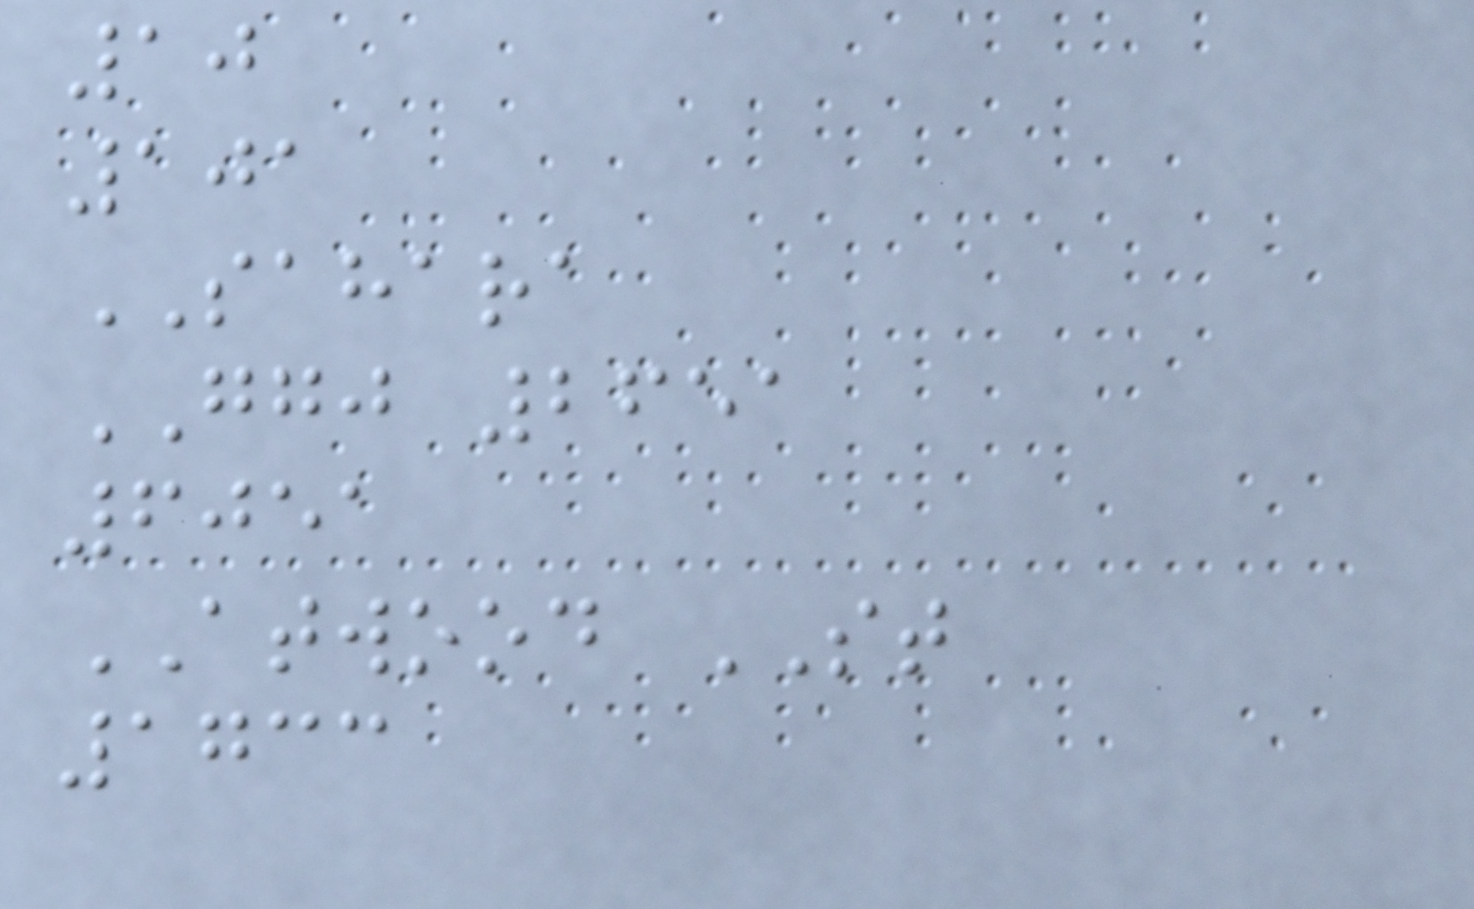10
101
SAHARA
GGJ 2651
6051
ATWOOD ST
1733
